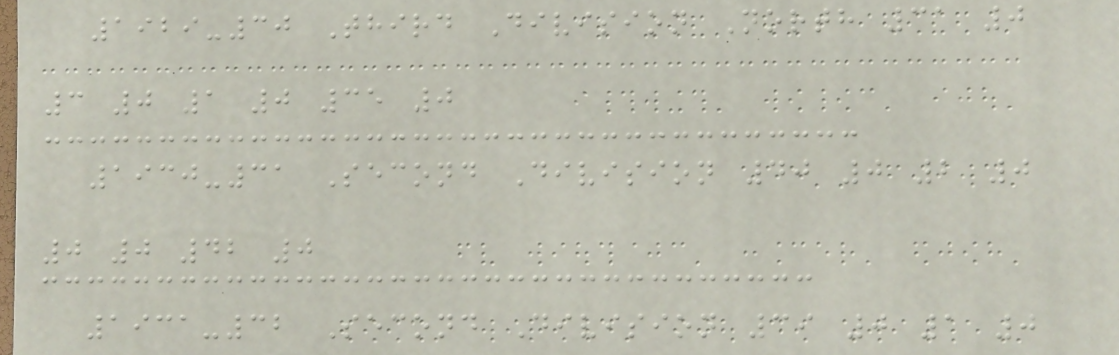1929-30 Third Division North 31 0
3 0 1 0 35 0
1930-31 Second Division 40 0 2 0
0 0 42 0
1931-32 Second Division 39 0 1 0
